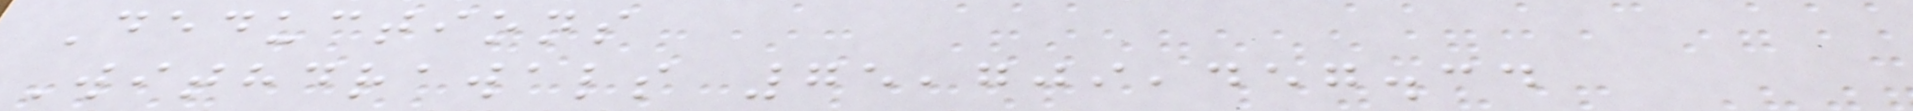Deductions
Withdrawals 75,709,457.34
